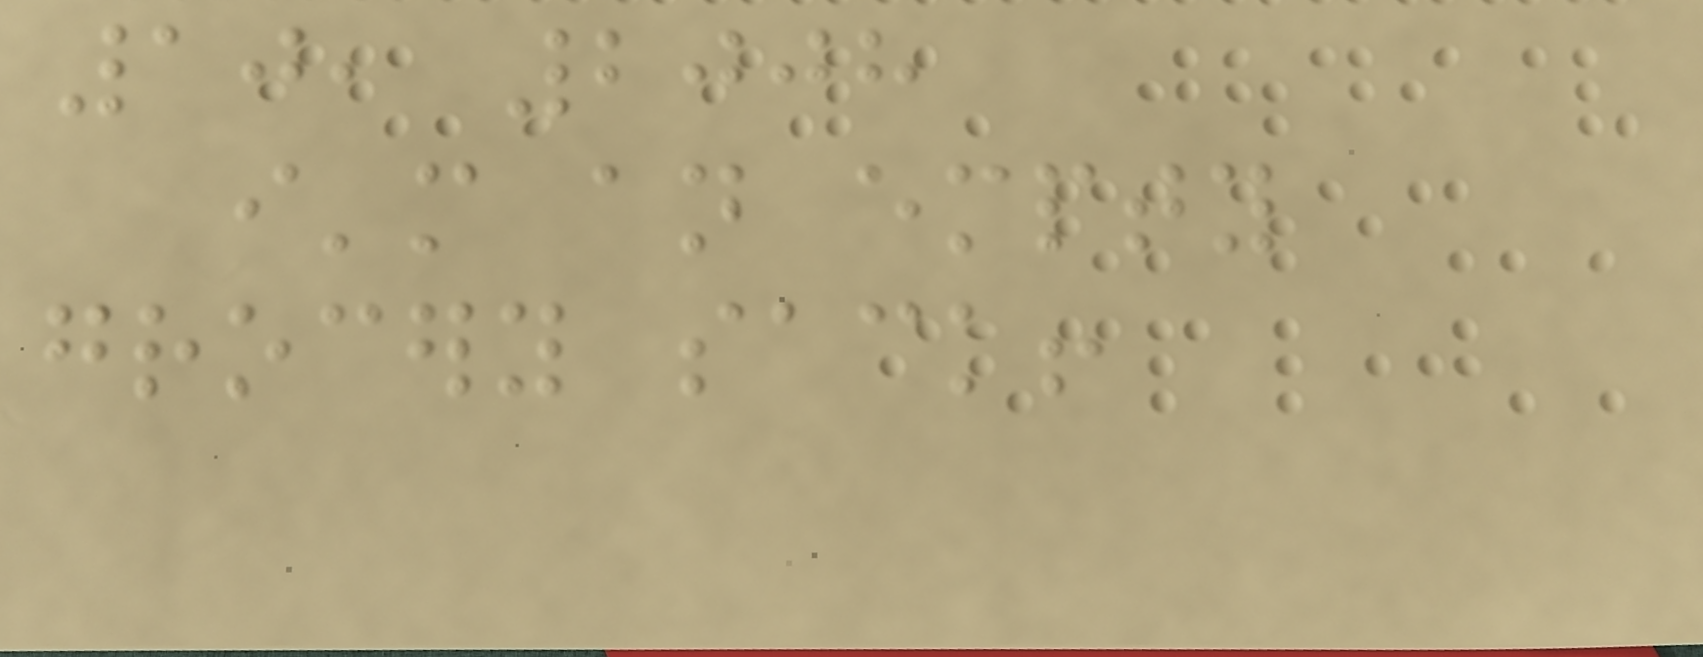10, 2008
i'm an empty
grocery sack!
